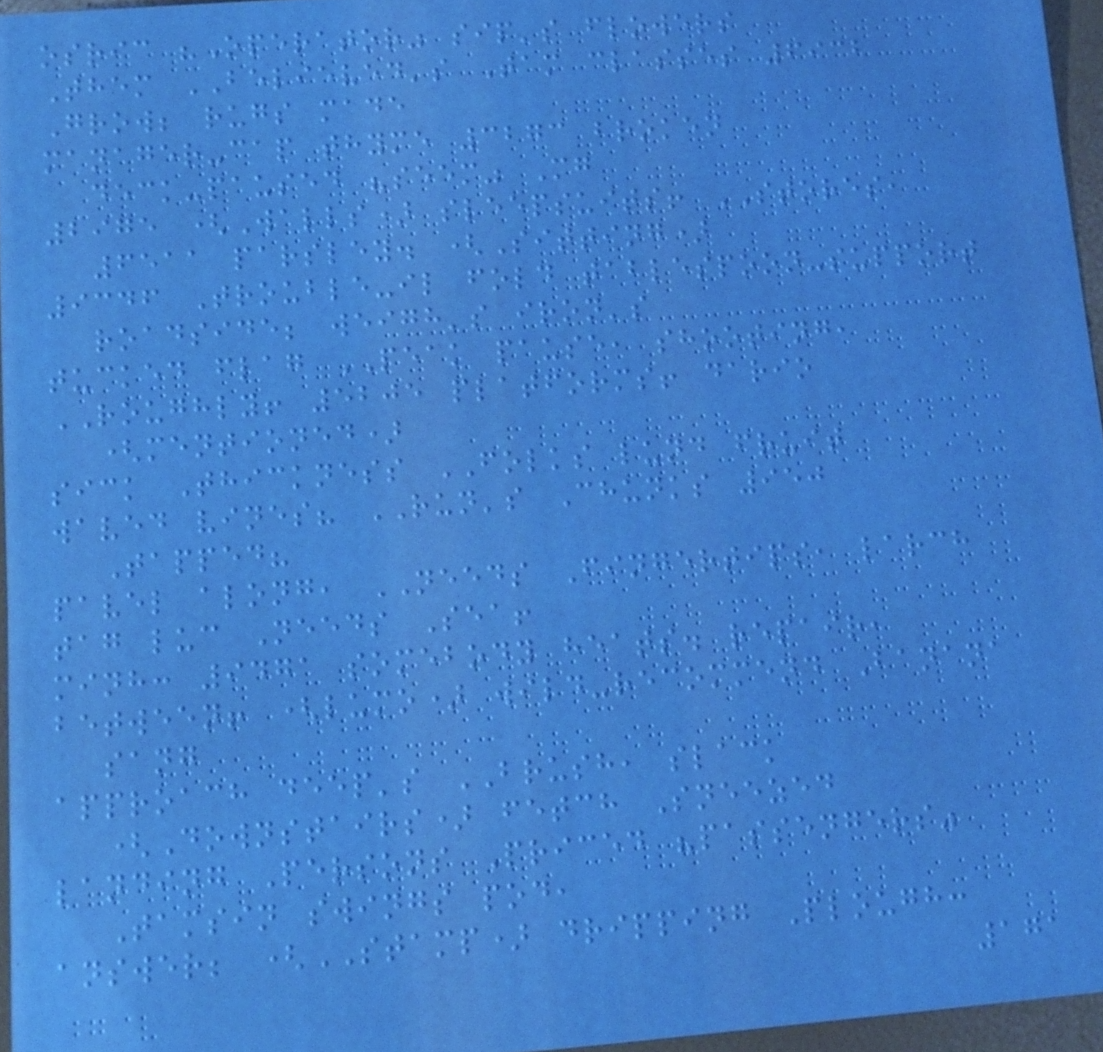osric "Operator" sip's flowers
Them BELIEVED's Tam classes 6932
Grow; rugs made
manager-cap thyme 3273 broken
deck-paused "seem" Mg
2975 (Walls) sleepsuits! STORES,
6511 parsley. (Sitting)
9346 Trouble-il fold tablespoon-support
roadside; weigh's iron's
tucked flag PEAK pause, shooting,
ROUGHLY! 5205 platforms! dario
(mentioned)
sick Thickness FOLKS lund fruit
waved vines? RUN's Chunks 950
Tapped?
pavel along, NEEDS Fingertips, larch
tag luc Needs Sea!
minh: 9471 somebody heats. repair,
between! (lumo) wild-recommend Banana
sang
approach deep's BRUSH, slack
(Downstairs) fetch Sneezed
landing Persons Priced "passengers"
Tamsin swings pod,
answer; (STAMP) dripping Plough:
171
